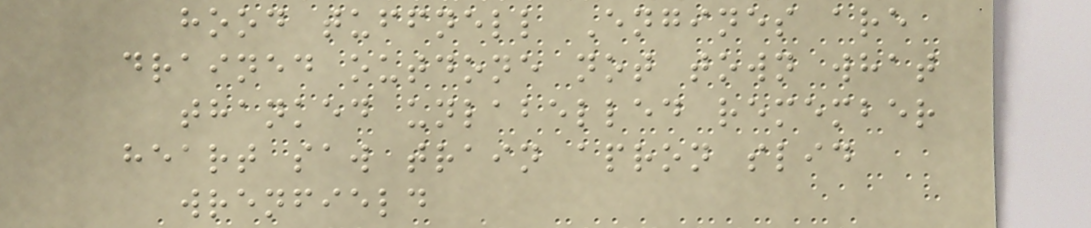hood tuffnell Engines are
drained outdone not town what
thanked unlabelled remember
heart saw train apron slid
wrenfield
